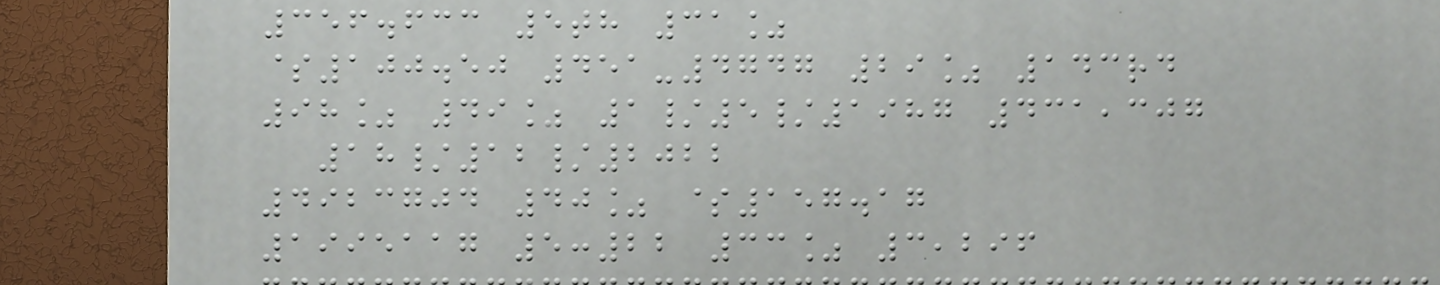356.633 5th 31%
$100.50 451-4747 29% 143rd
98% 49% 1/5/1987 431,307
18/12/2022
4923704 40% $157.17
1995117 5:22 33% 3,296
